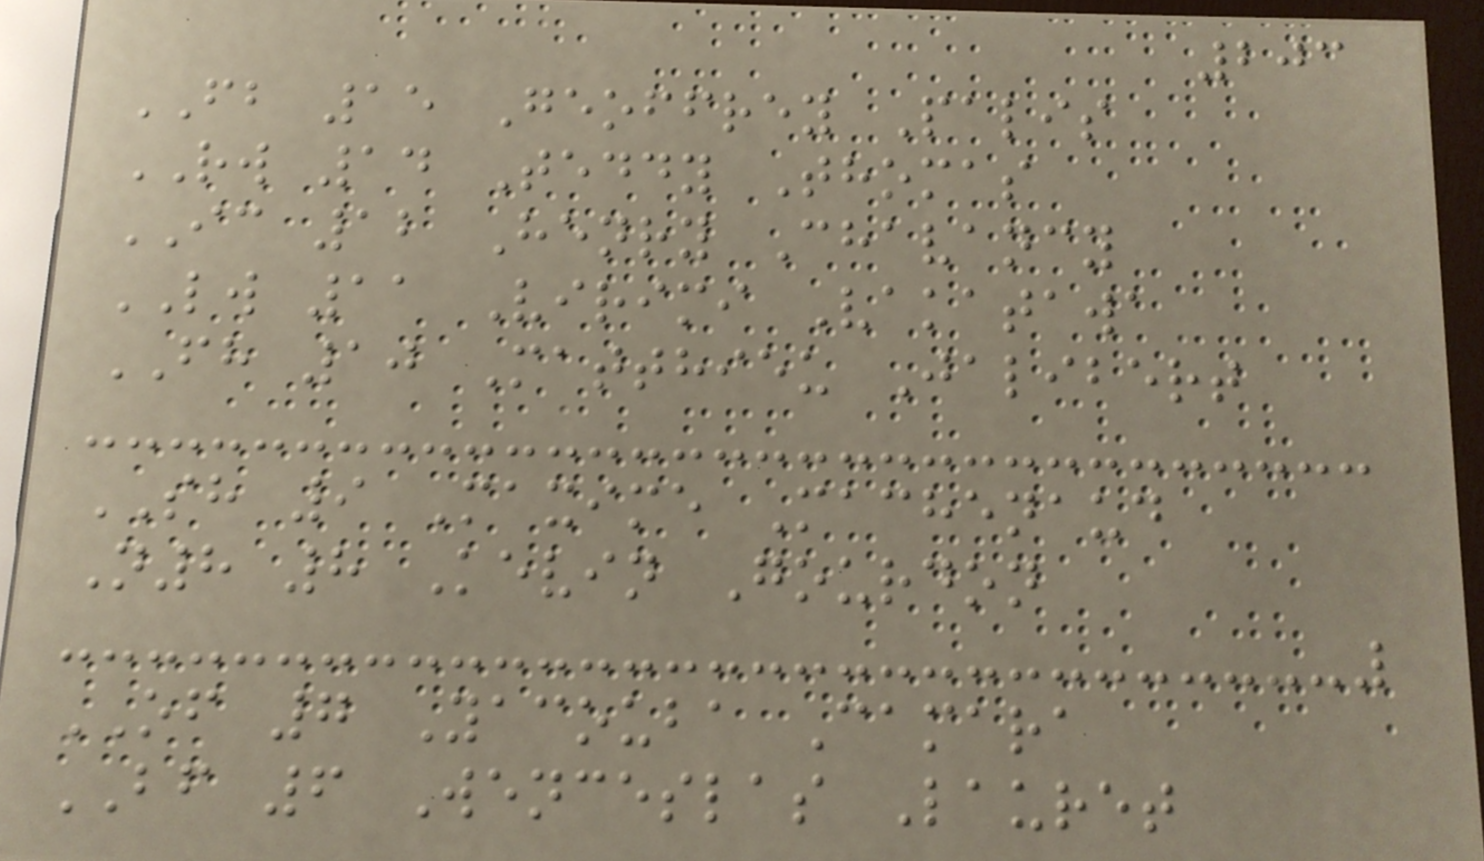203
FB 15 Geoffrey Palis
RW 14 Teddy Thomas
IC 12 Henry Chavancy
LW 11 Virimi Vakatawa
FH 10 Matthieu Jalibert
SH 9 Maxime Machenaud
N8 8 Kevin Gourdon
OF 7 Yacouba Camara
BF 6 Wenceslas Lauret
